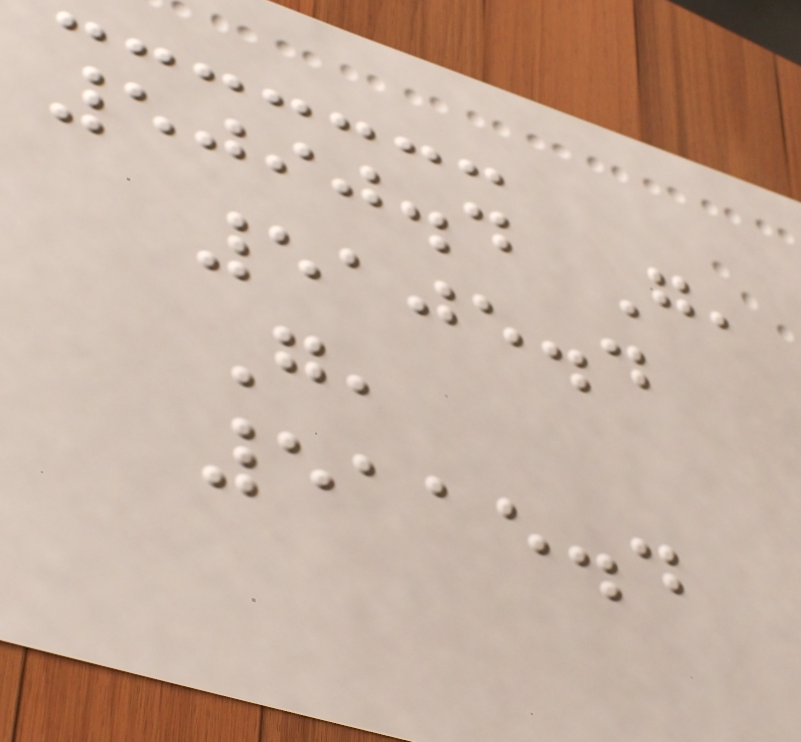5090.4 G,
5105.4
G,
5115.4
